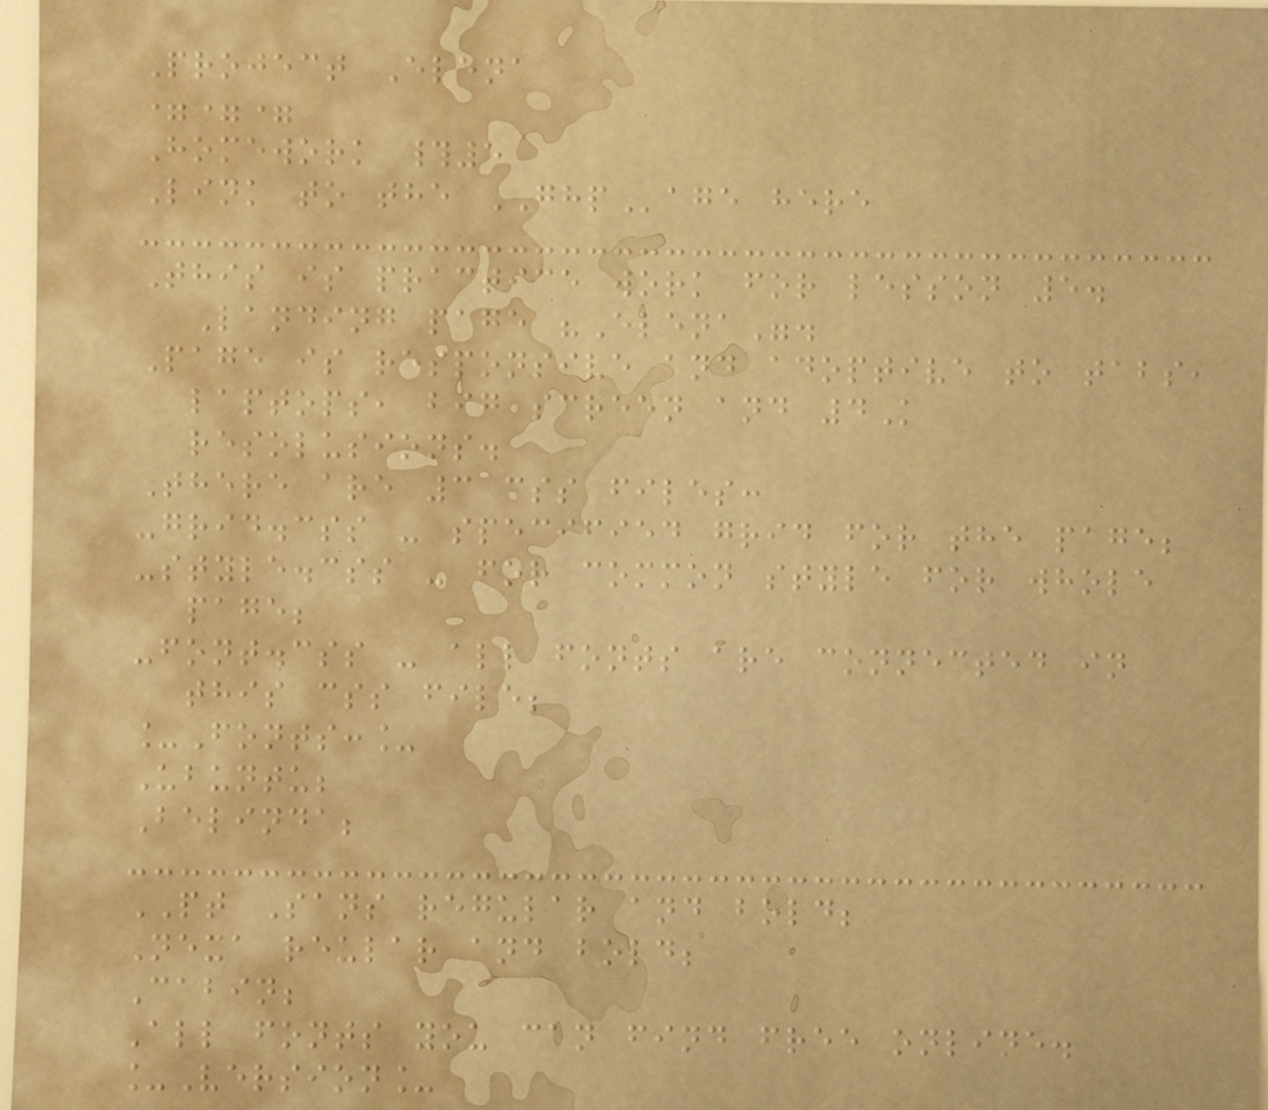Project Elena
===
Homework #5
Link to the GHPage here
This is practice work for lesson 5.
Landing page "Elena".
Page is responsive and adoptive to tabs,
laptops, big screen and 4K
resolusions.
There are 3 css files:
-grid.css - specified grid for the page;
-style.css - for common style for whole
page;
-font.css - all fonts are connected in
this css file;
_Fonts:_
Ubuntu;
Belinda;
PT Sans regular and bold;
Nexa reular and bold;
Cabin;
All fonts you can find free online.
_Version_
